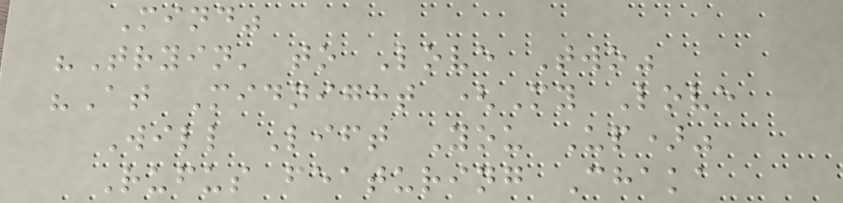Mind"
"Tryin' to Love Two"
"At Midnight (My Love
Will Lift You Up)"
Rufus featuring Chaka
